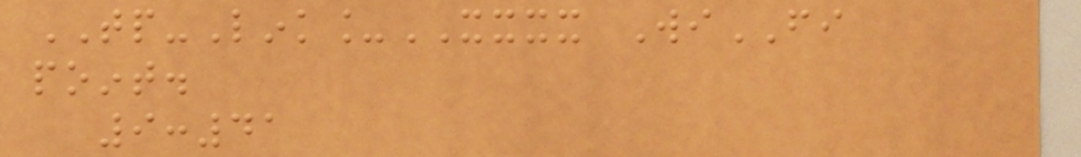TP-Link_XXXX WiFI
point.
9:41
